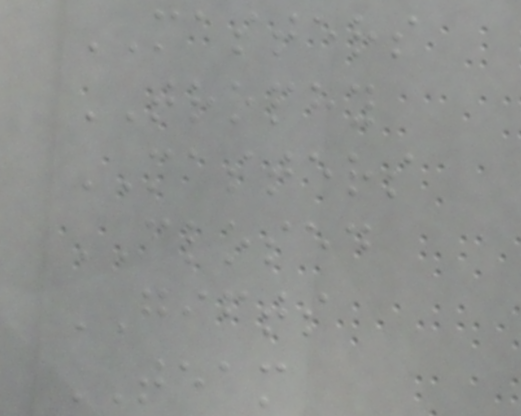MASTERS
TROPHY
MASTERS
CLOSED
GIFTS
TEAM
